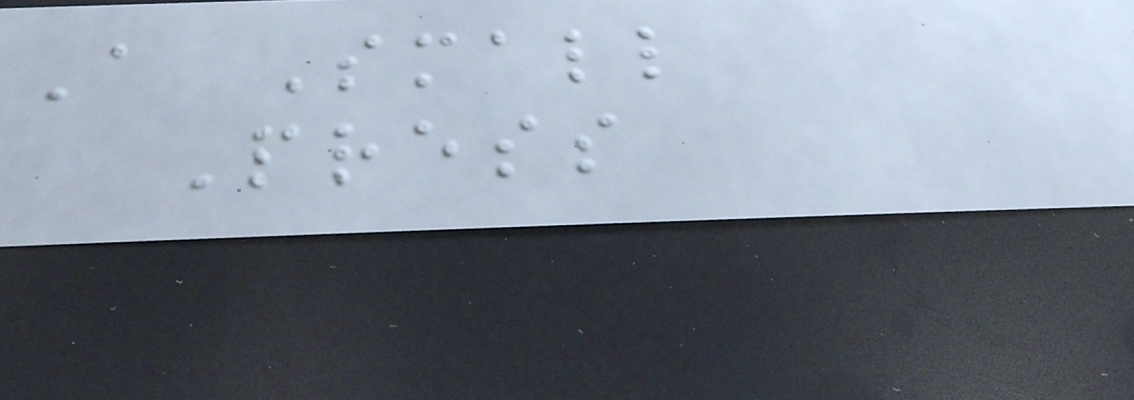A Small
Press
